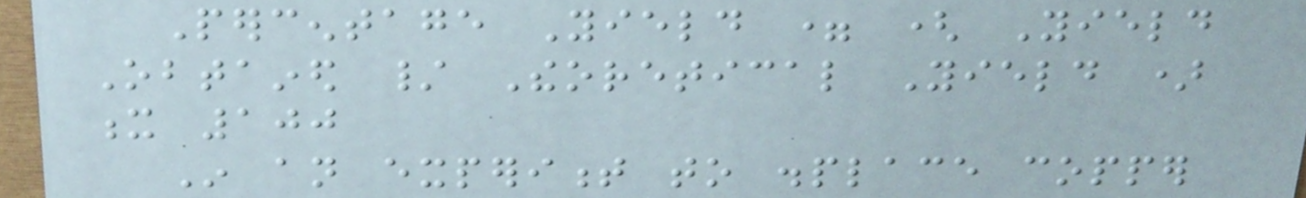Percentage Yield = ( Yield
Obtained / Theoretical Yield )
x 100
In an experiment to displace copper
